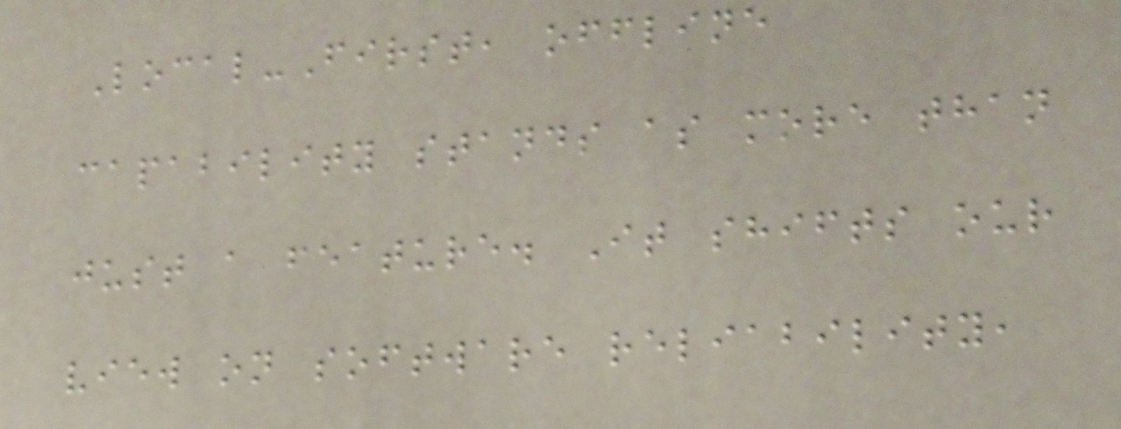Local-First, offline
capability stands as more than
just a feature. It shifts our
view on software reliability,
